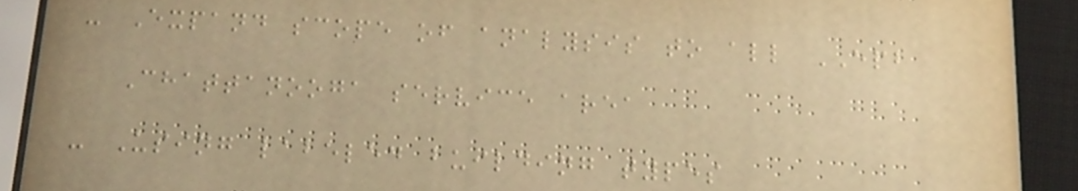- Expand scope of analysis to all EPB
Chattanooga service area
- Using labeled building types
